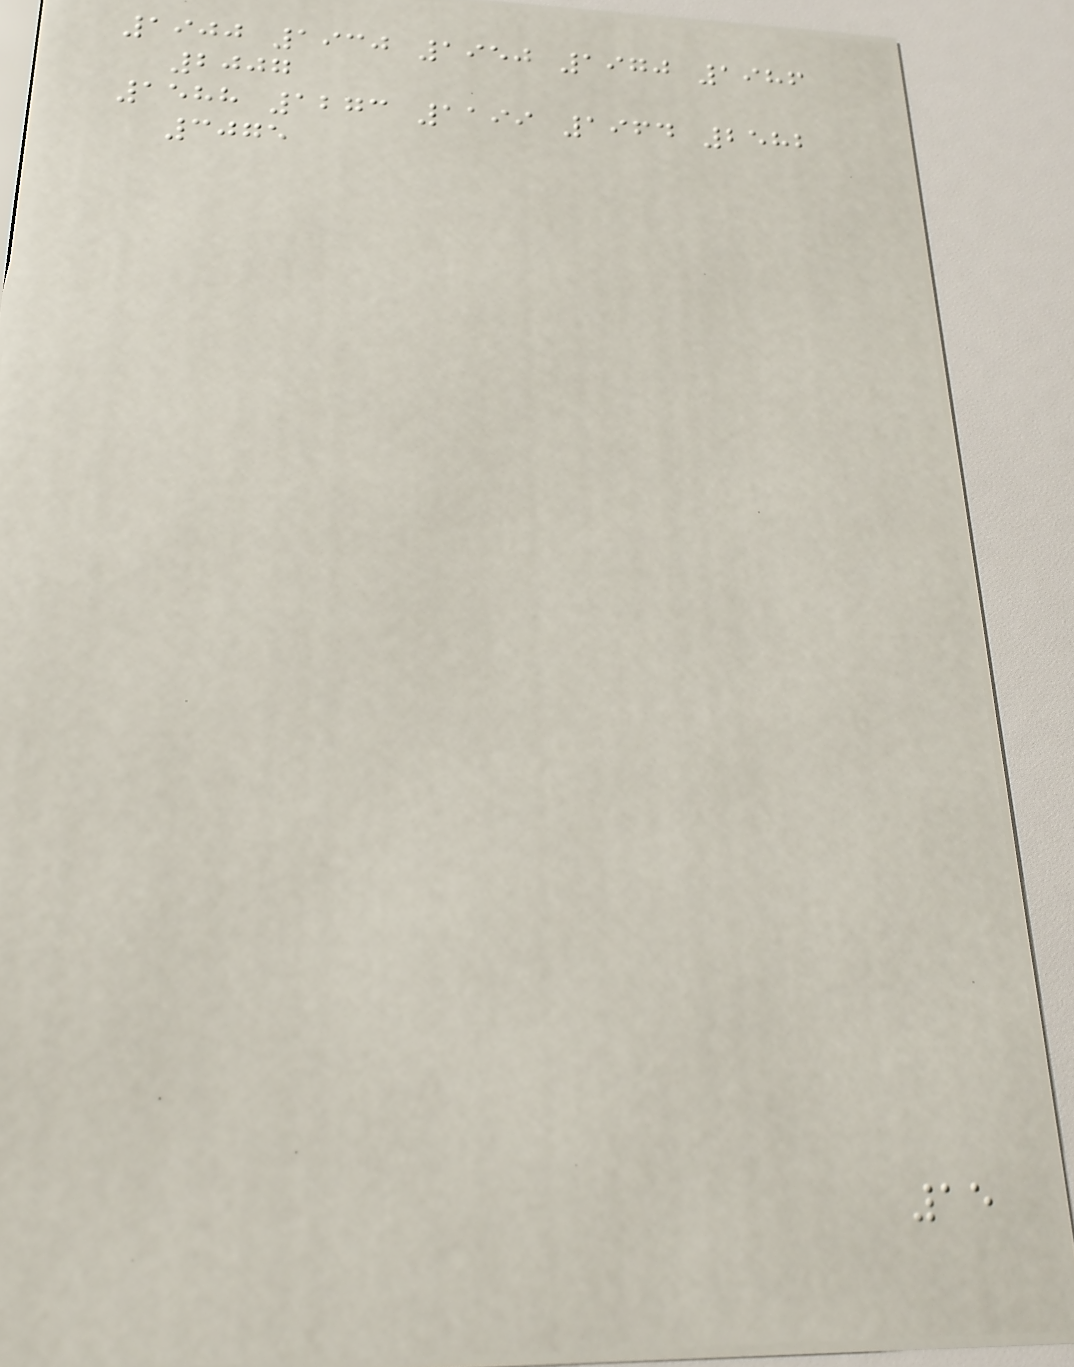1900 1930 1950 1970 1986
2007
1588 1273 1199 1964 2582
3075
15
